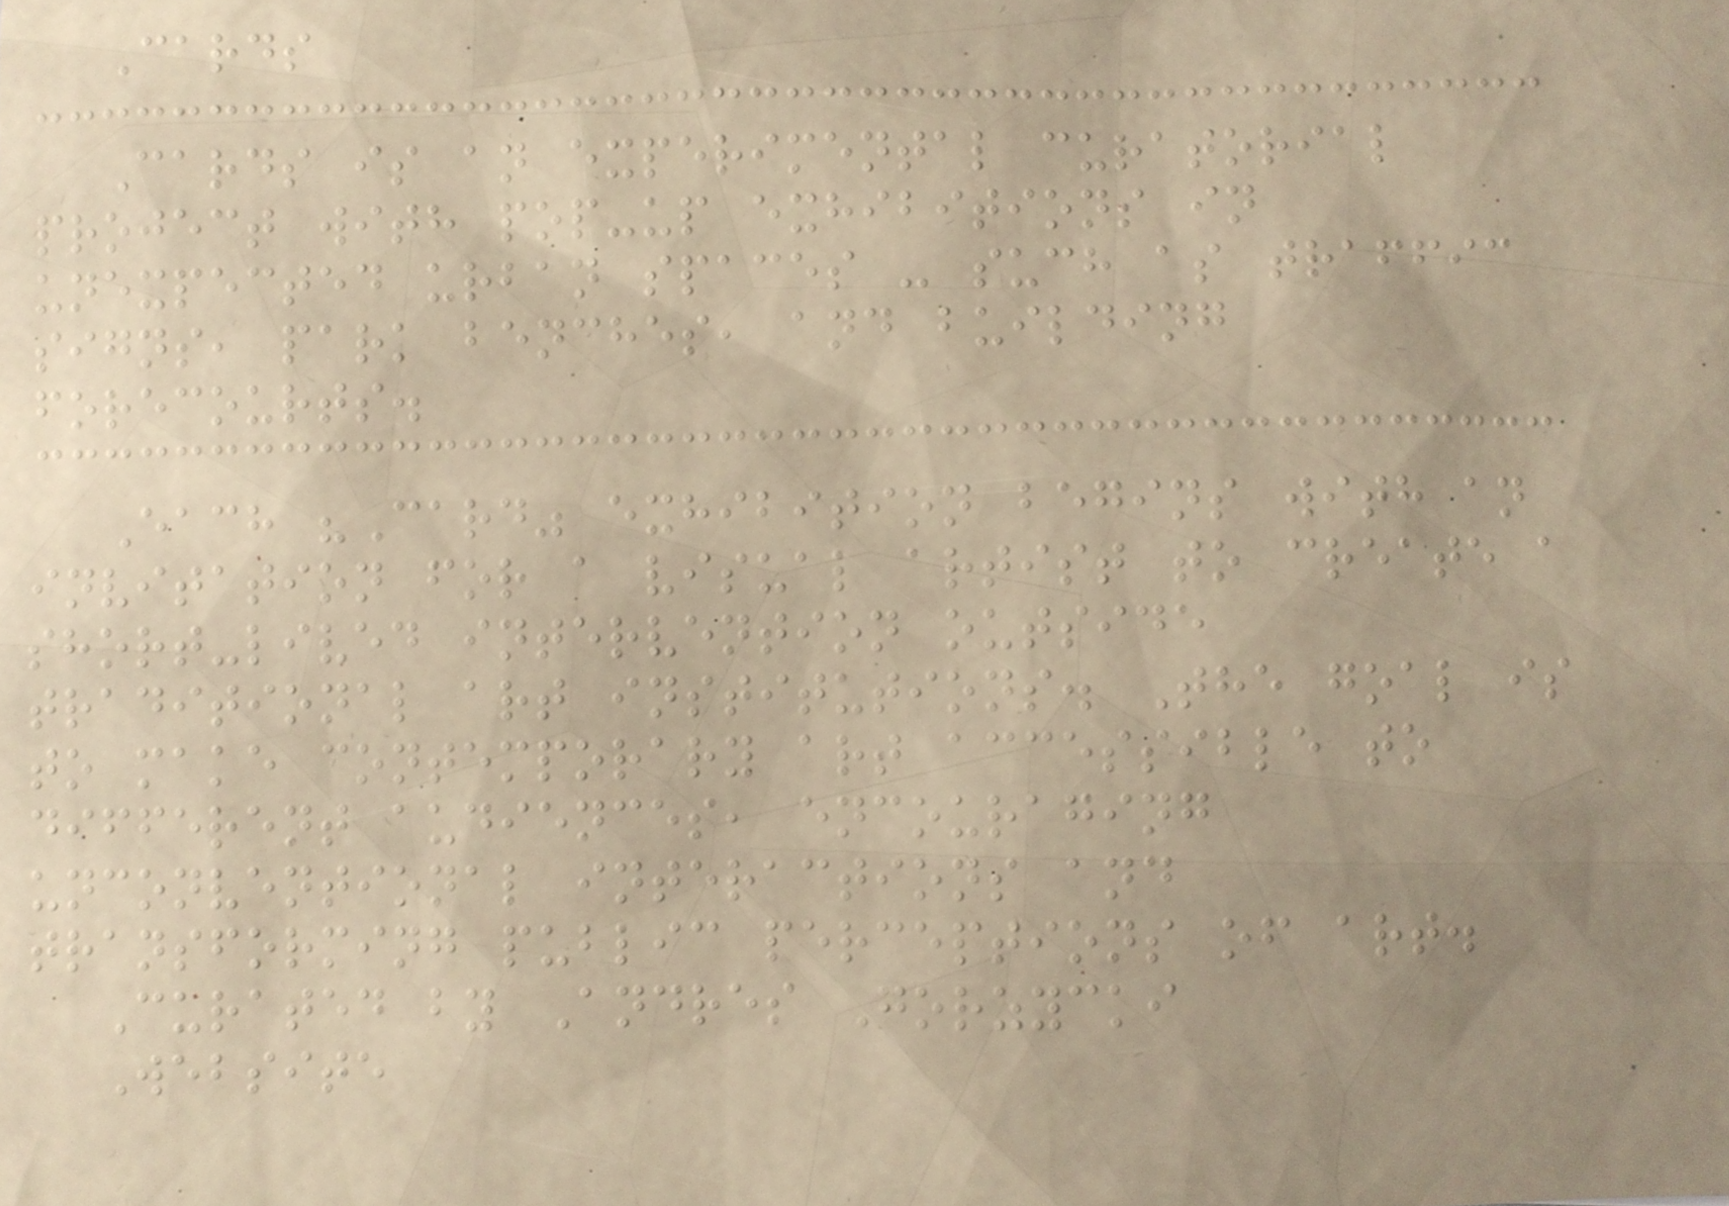Cards
Cards is an experimental curatorial
project with pop-up exhibitions in
unexpected urban spaces - such as traffic
signs, park benches, and building
forecourts.
Each "Card" exhibition begins with an
invitation for a visual artist to create a
short-lived intervention outside
traditional art institutions. The goal is
to make contemporary art accessible to
different audiences, encouraging
unconventional interactions and
transforming public perceptions of art.
Curated by Andres Gorzycki
Website
